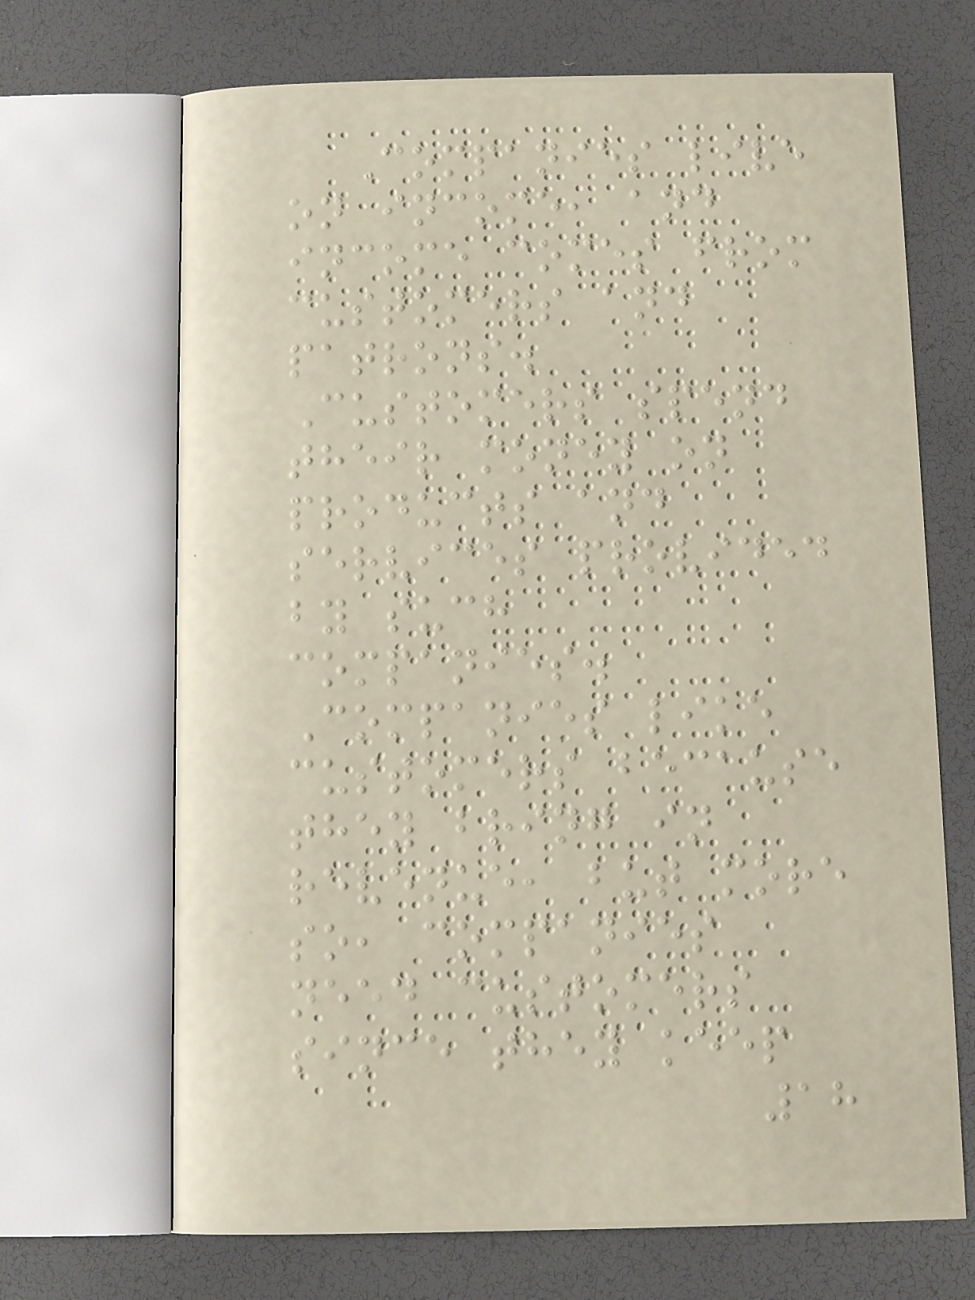Companies live
on income, and
income comes from
customers and
patrons.
Customers spend
their money on
products and
services provided
by such
companies.
Companies like
customers because
they bring in
revenue, but more
so, companies
need customers
since they keep
18
